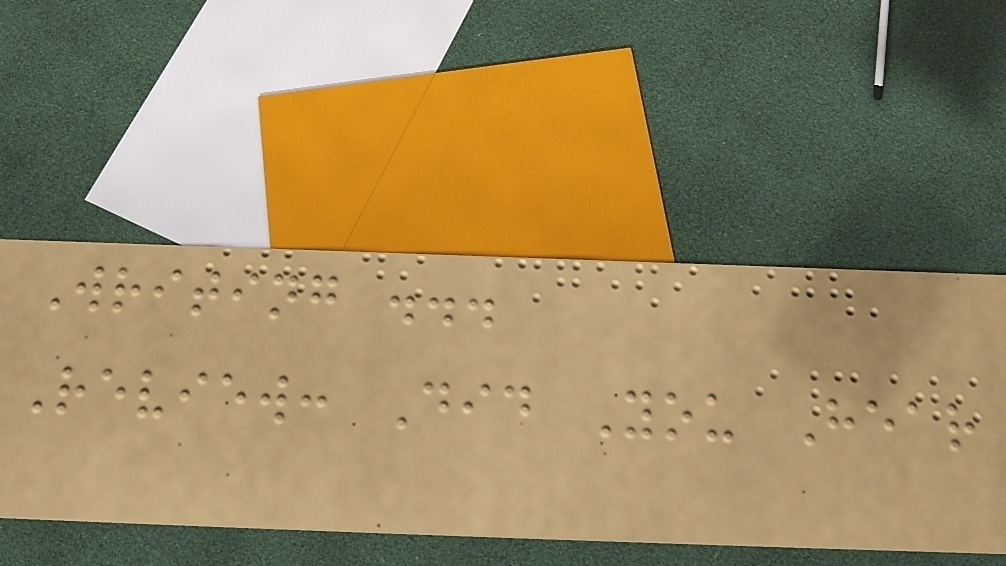Writing ...
Review: Did You Hear
